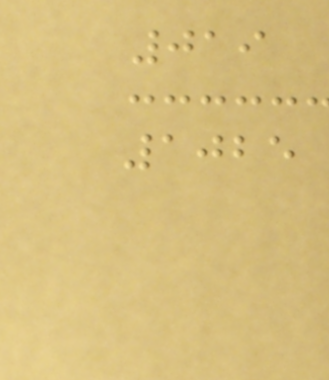019
1025
